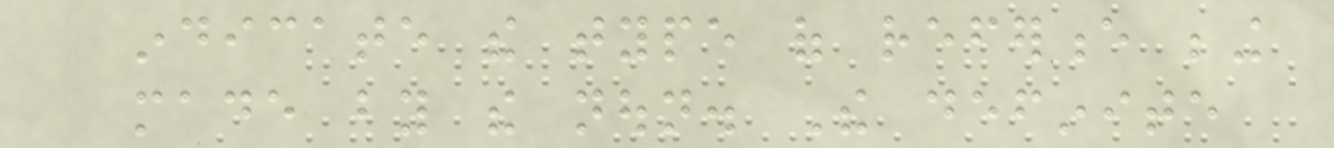indicate the type of reference being
made by the noun. The definite
